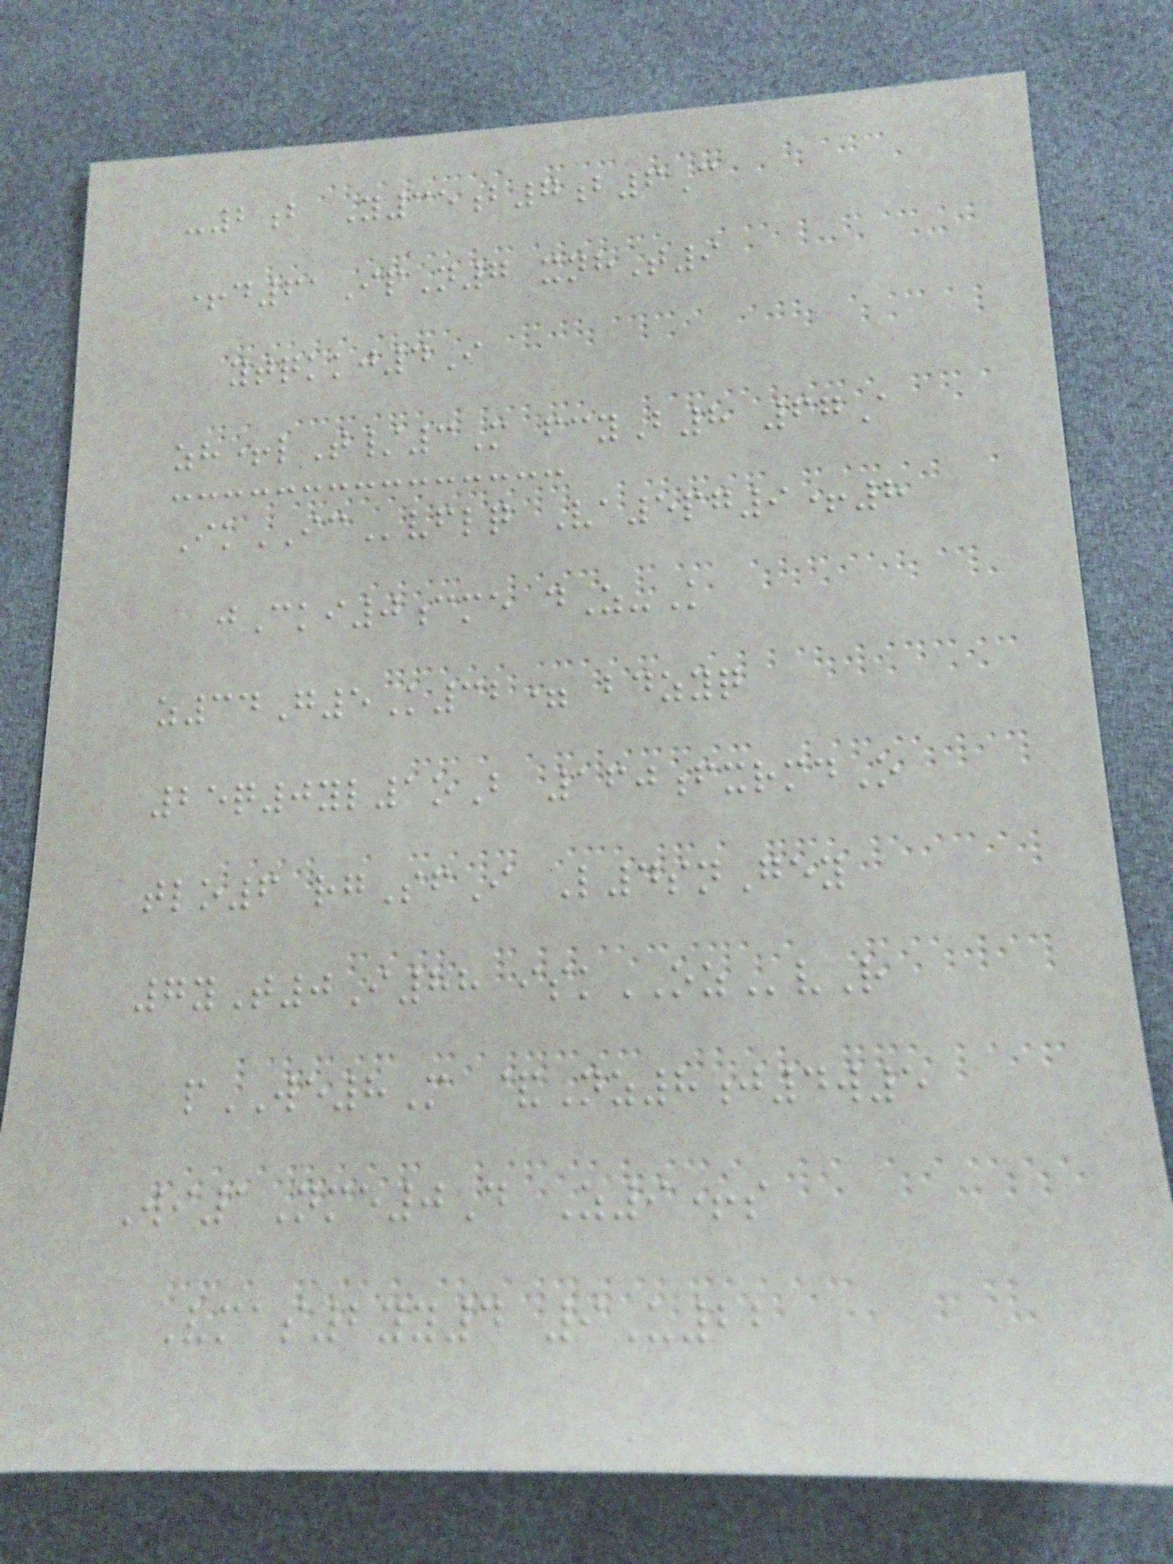-2b Y35b7b6C
+d61IpN7 xnhT9
ytqkkj4I
zh+lT/3M fcyB8 67A
IkICvflq Va5pg9+8
jCki0cme dZ-K
z34G5K32= bdzyq
25q0yl1oB 160fxrmdO
tlo6 rgSfI L4snGey
7yT0I88 iskOZvR
pWE8M &Nz8j4w5
Wi1Nme0D Z9+s
Vmas2yy4 9U22
